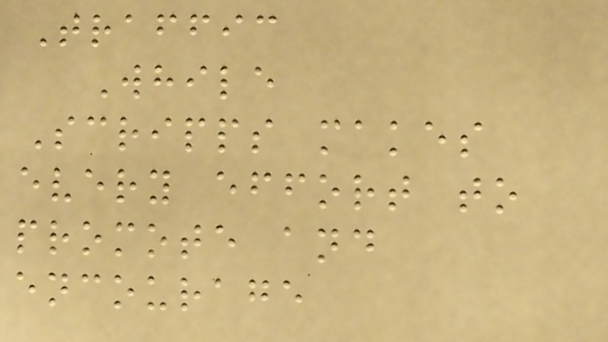Traffic
While
Scripps makes
every effort to
promote and
encourage
